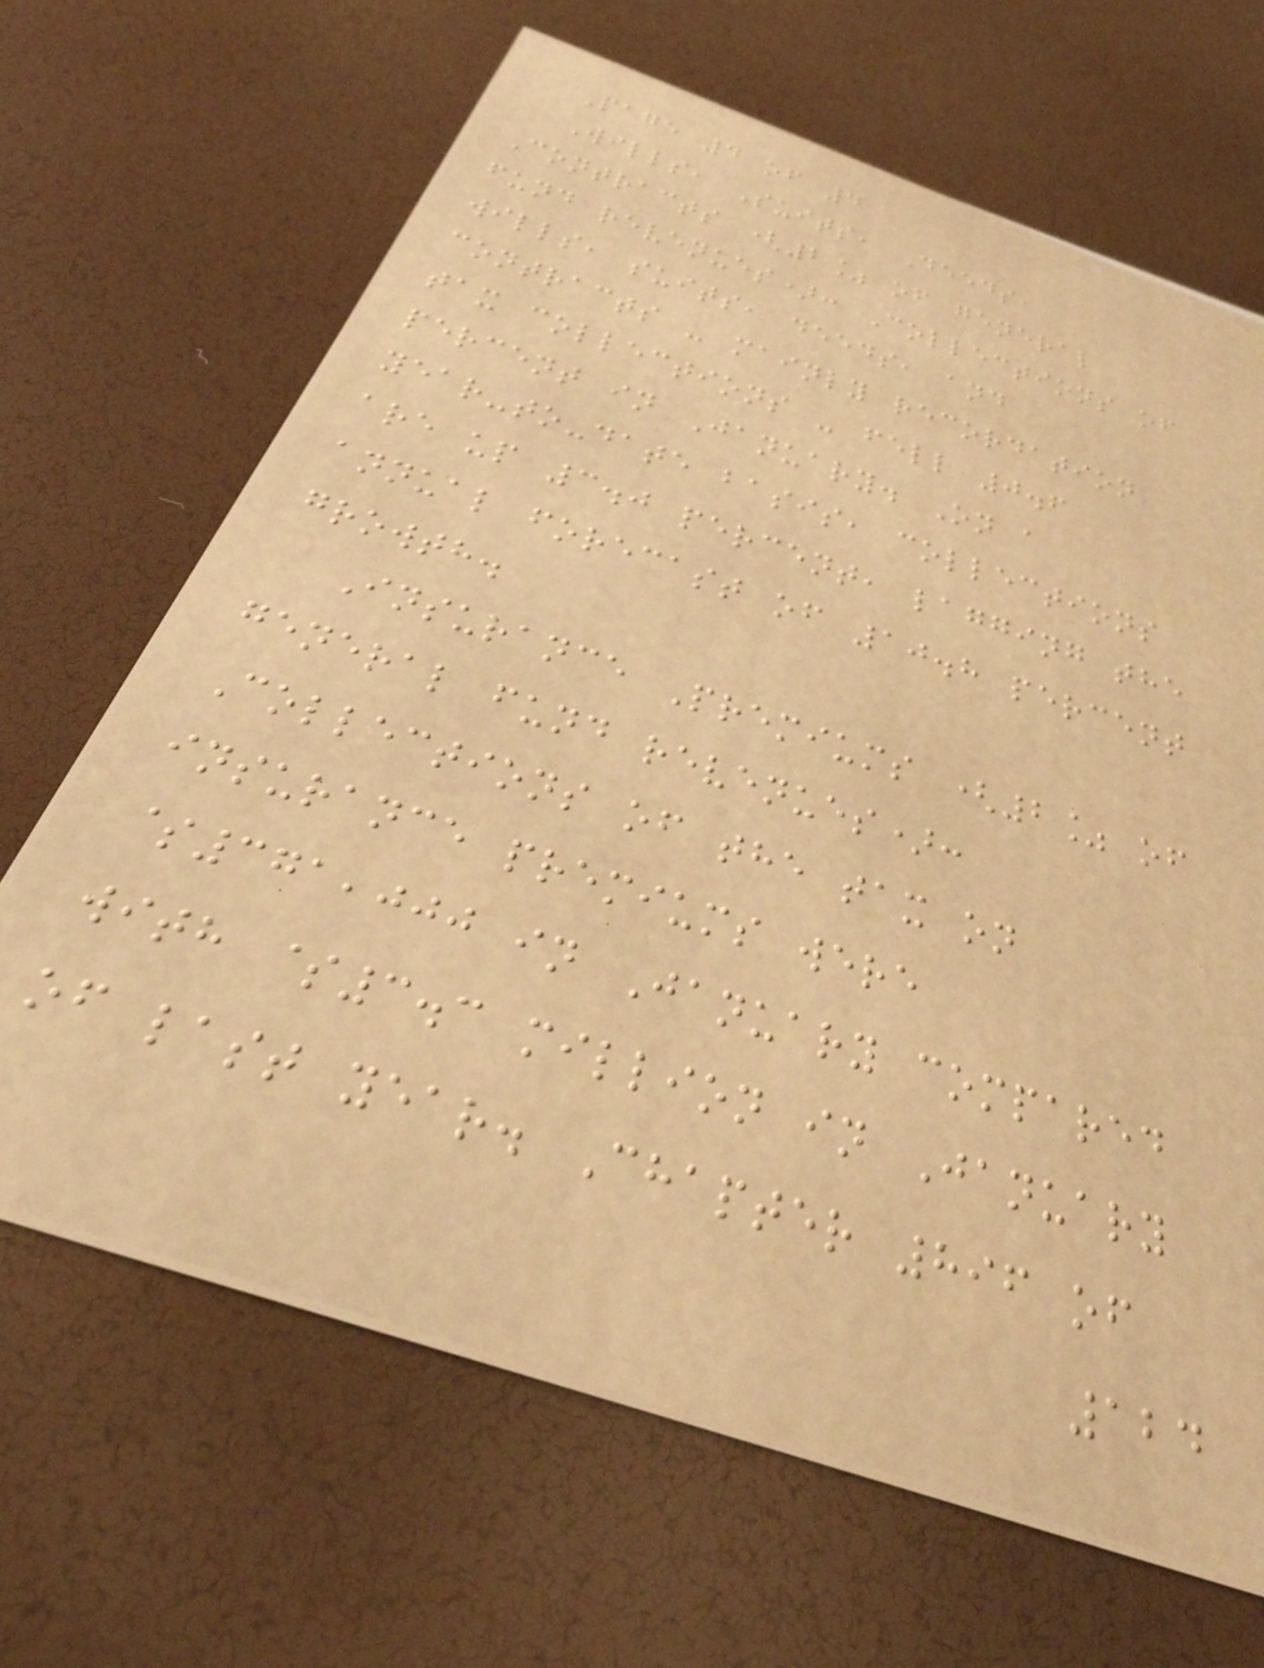Page 4 of 4
Wills, Suits, Deeds,
Contracts (2% of general
fund revenues): Collections of
wills, suits, deeds, and
contracts - mainly recordation
tax collections - fell 0.6
percent in January. On a
year-to-date basis, collections
are up 3.0 percent, lagging the
annual forecast of 10.8 percent
growth.
Insurance Premiums (2% of
general fund revenues):
Collections of the tax on
insurance premiums were
$371,000 in January compared
with $3.3 million in January
of last year. Chapter 896 of
124
